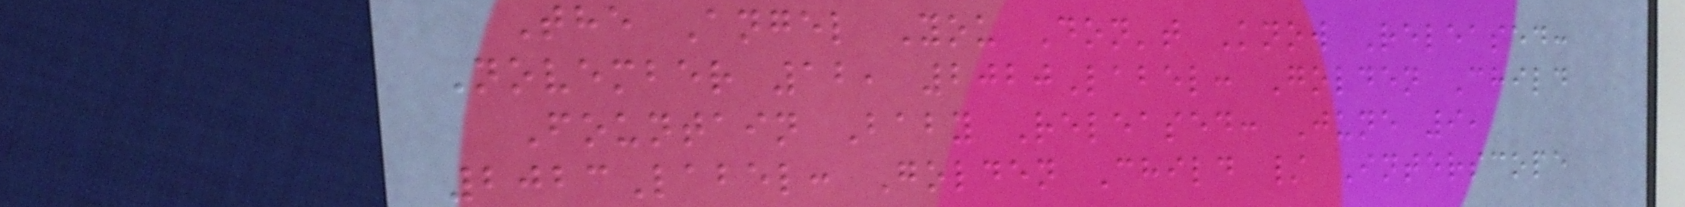The Angel You Don't Know Released:
November 12, 2020Label: Golden Child
Fountain Baby Released: June 9,
2023Label: Golden Child / Interscope
